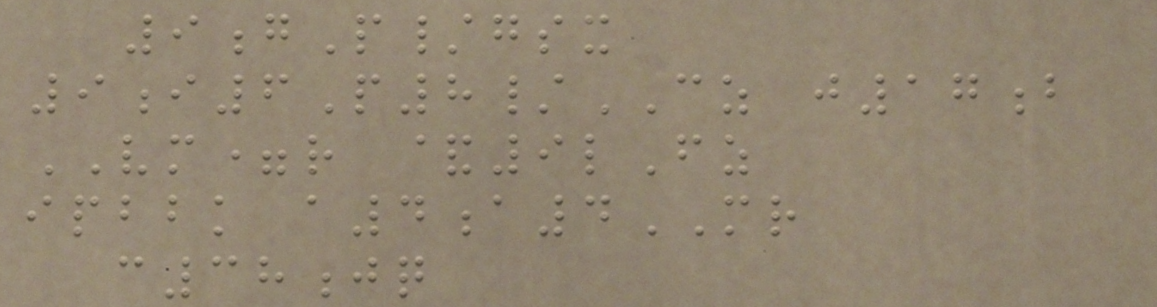9gP/gsx
9i6P8/CZ j17b
VM=r &9lFz
ipbbk a4a4MR
c38jq
